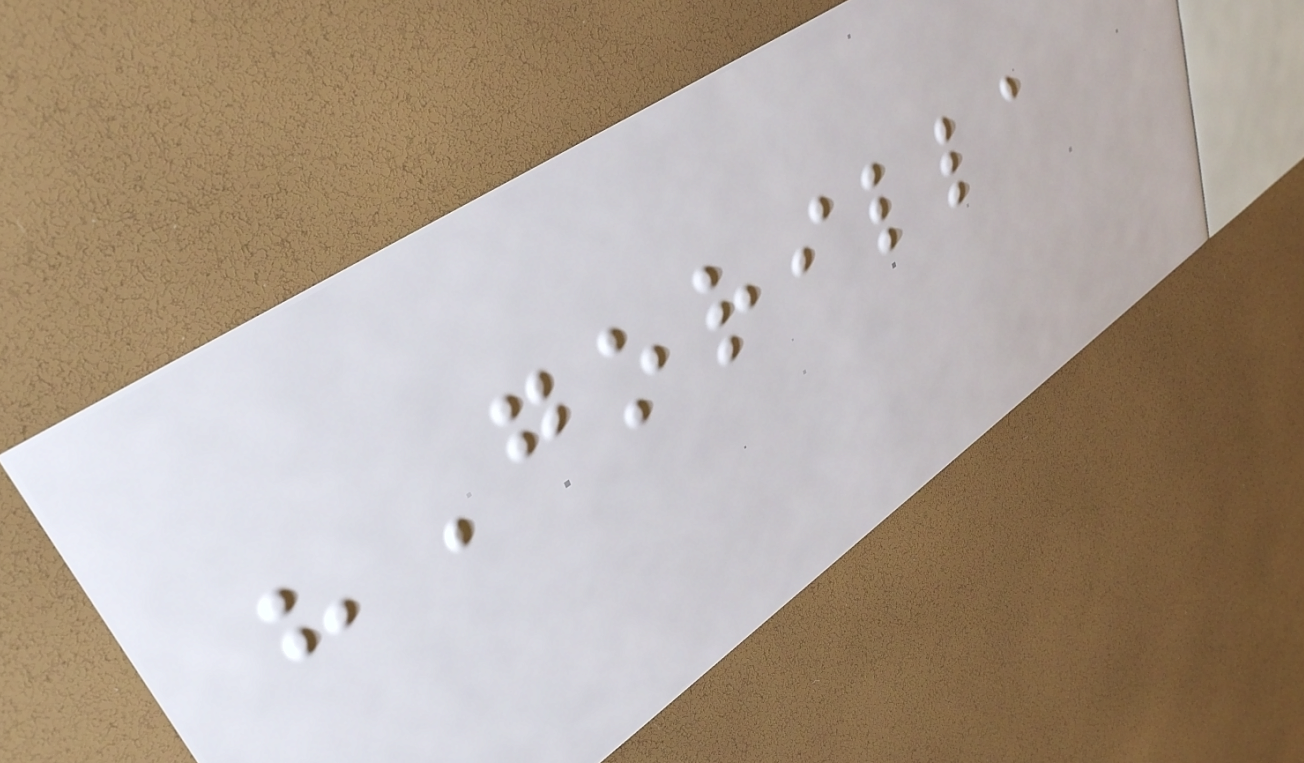"Gorilla
